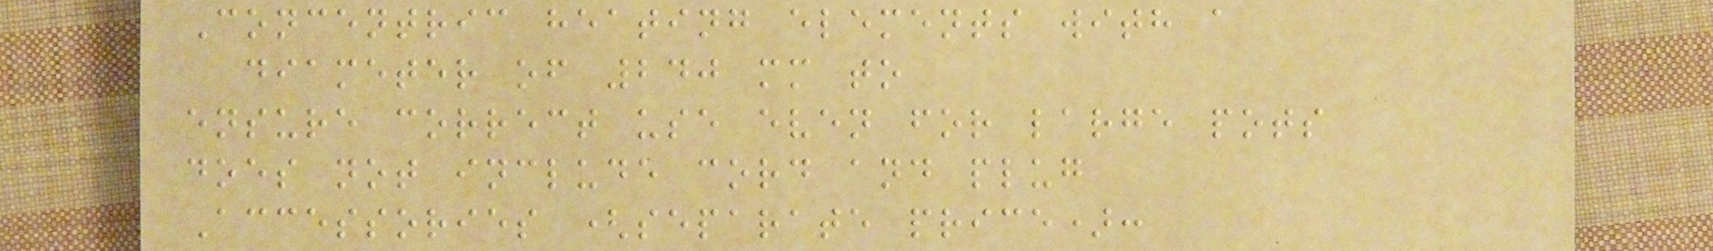Concentric heating elements with a
diameter of 240 mm to
ensure correct use even for large pots
does not include cord and plug
Accessories (separate price):
